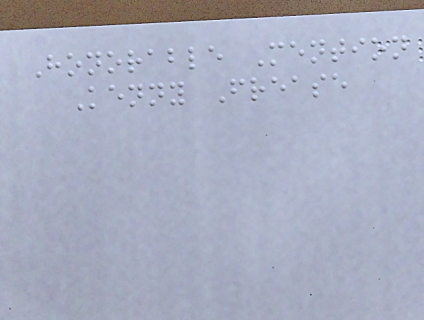Honorable Mention
Kenny Frease
